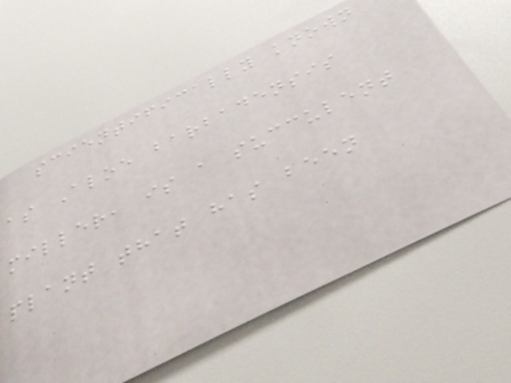scientifically known
as Aloe barbadensis
miller, is a succulent
plant that has been
